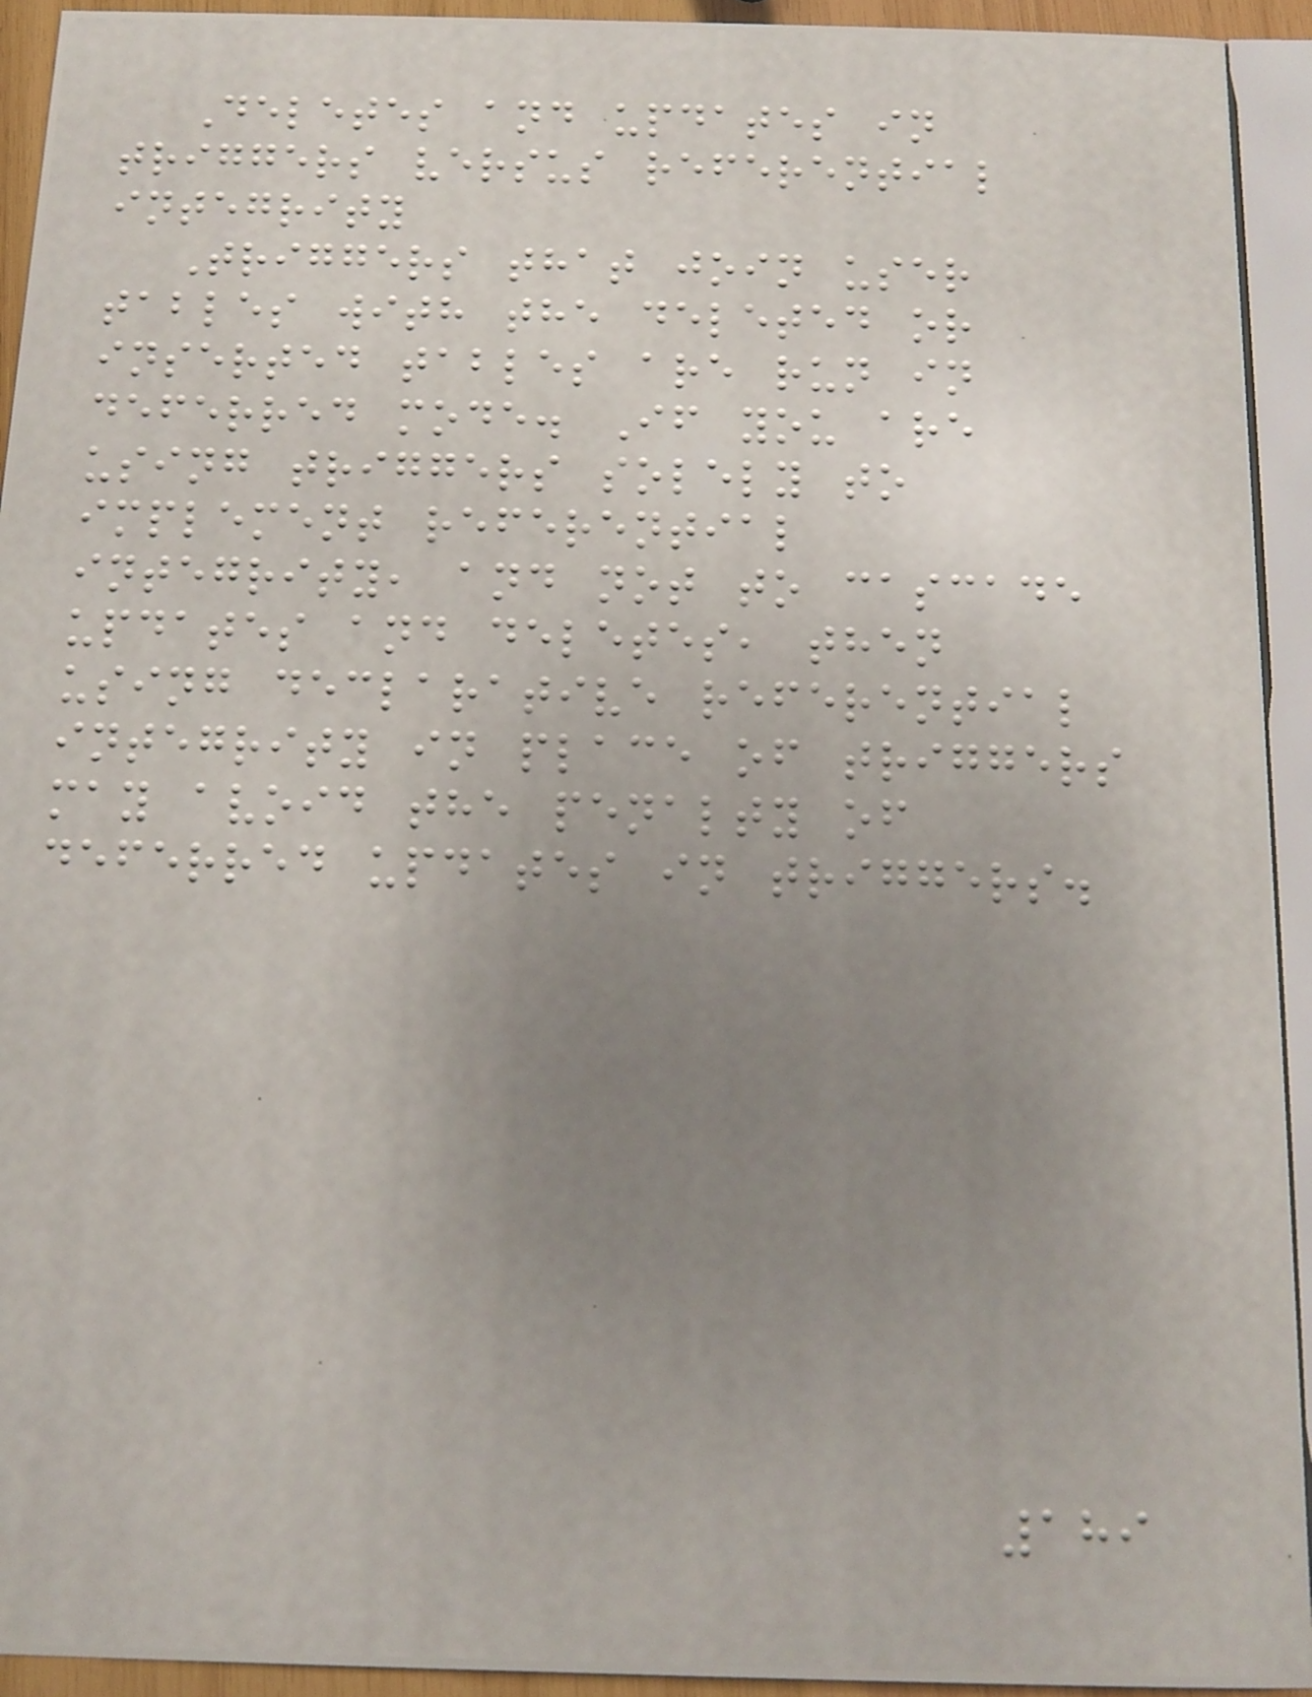Deletes and updates in
triggers versus referential
integrity
Triggers that join user
tables with the deleted or
inserted tables are run in
deferred mode. If you are
using triggers solely to
implement referential
integrity, and not to cascade
updates and deletes, then
using declarative referential
integrity in place of triggers
may avoid the penalty of
deferred updates in triggers.
189
